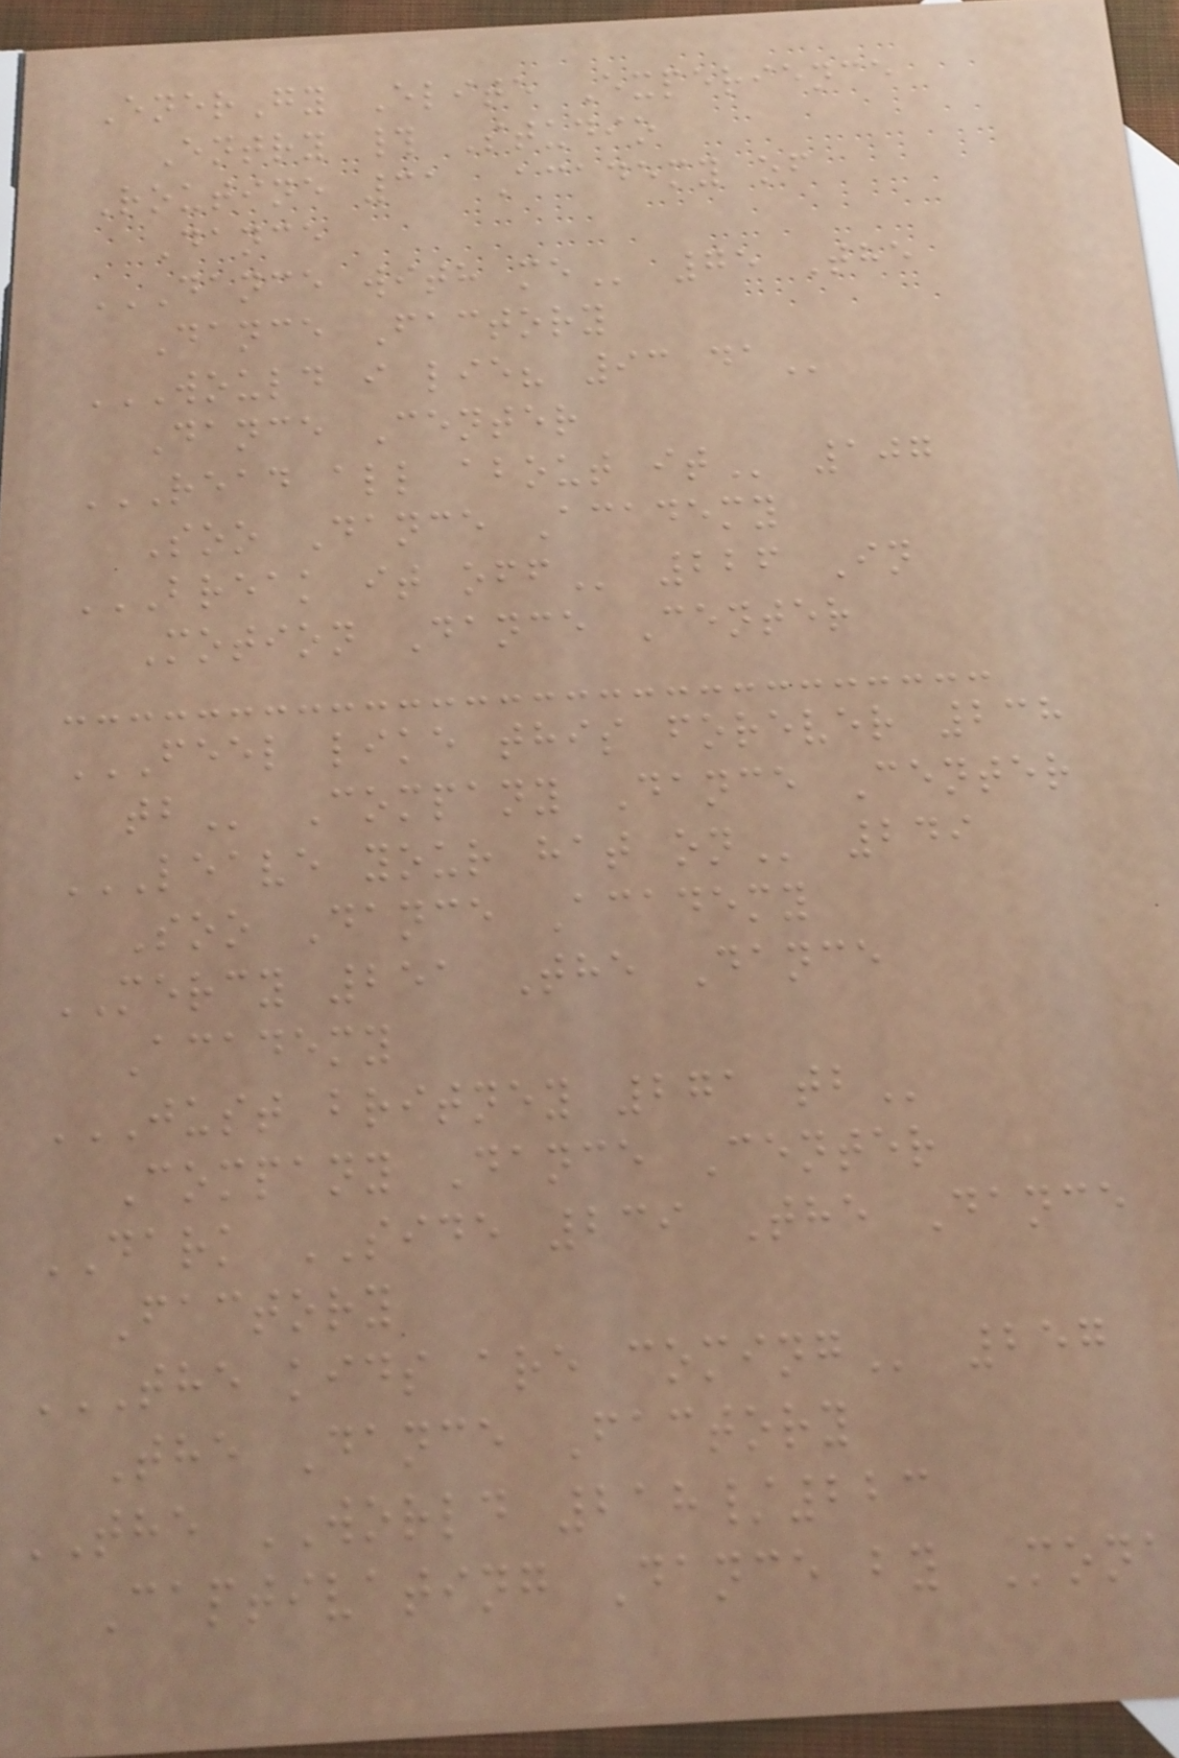EnerGy Elite Experience
Entry # Studio
Routine 31 Academy of
Dance
DANCE WITH ME 75 The
Dance Factory
WOULD I LIE? 93 DA
Dance Center
READ ALL ABOUT IT 107
Soo Dance Academy
BREAK IT OFF 226 In
Motion Dance Center
FEEL LIKE THIS FOREVER 238
TB Company Dance Center
LEAVE YOUR HAT ON 249
Soo Dance Academy
MERCY 251 The Dance
Academy
JUST BRITNEY 271 TB
Company Dance Center
DARK SIDE 239 The Dance
Factory
THE KIDS ARE COMING 257
The Dance Factory
THE WORLD 218/223
Captivating Dance by Mona
